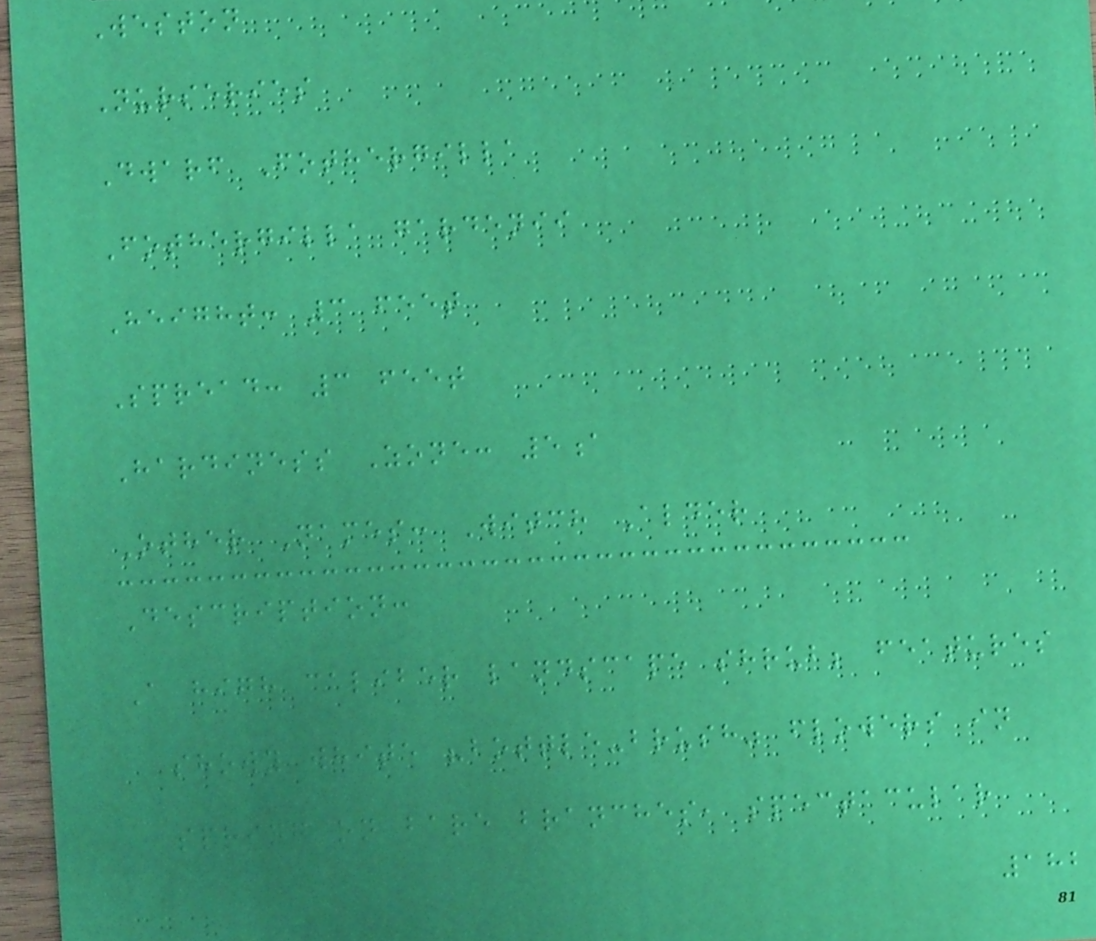Weston
Nurseries
Dwarf Fothergilla
Fothergilla gardenii
Height: 3 feet
Spread: 3 feet
Hardiness Zone: 5a
Other Names: Witch Alder
Description:
A high caliber landscape shrub; features
showy white "bottle-brush" flowers in
spring on bare branches, spectacular
182
